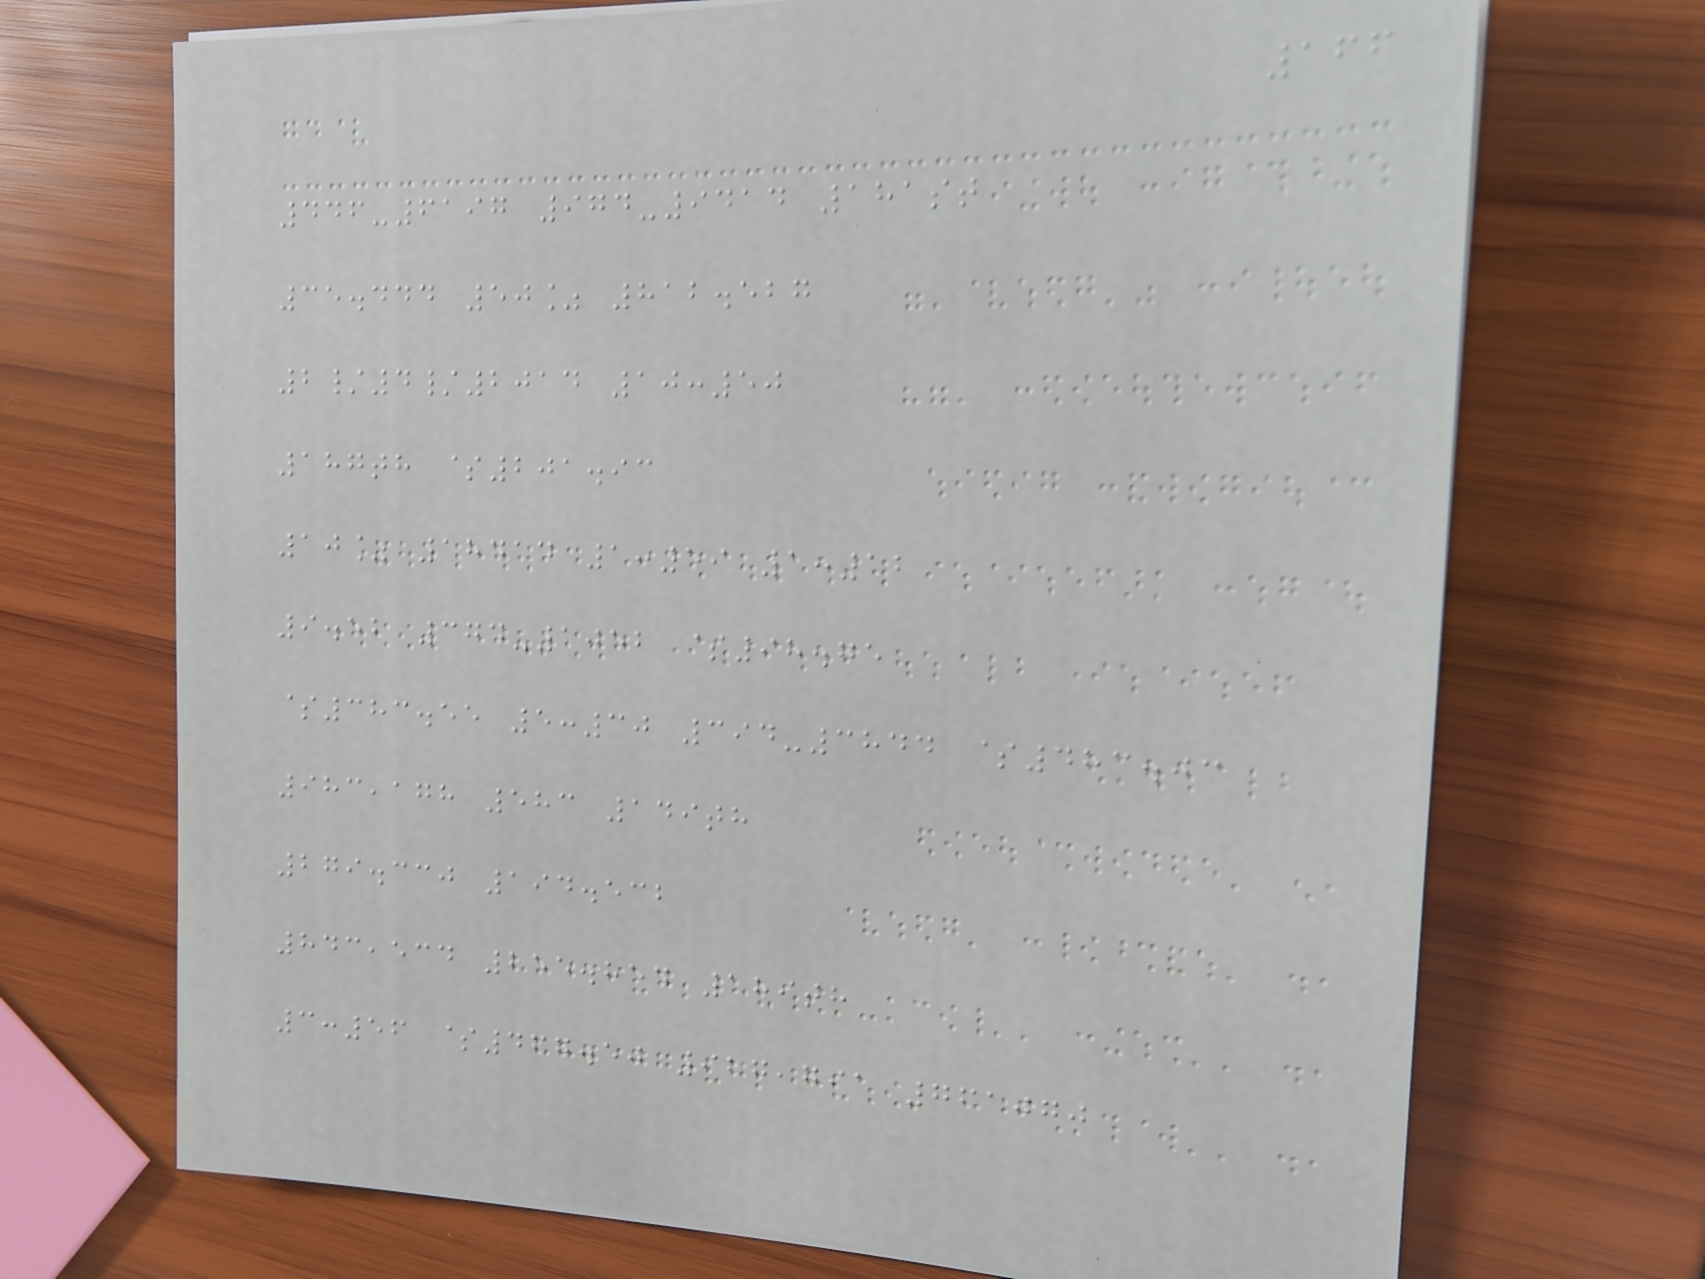166
446-6197 974-9414 181st
35.444 50% 812.527
2/4/2014 10:50
187th $201.93
10% 18414 1:59 1:12
9.52 374-1052 $98.75
$383.55 5:30 394-3844 $483.03
983,178 583 149th
279.330 194.532
843,534 255.854 189th
3:56 $467.50 927,791 761070
